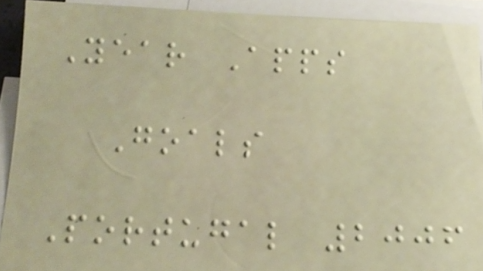Year Apps
Goals
Portugal 2006
